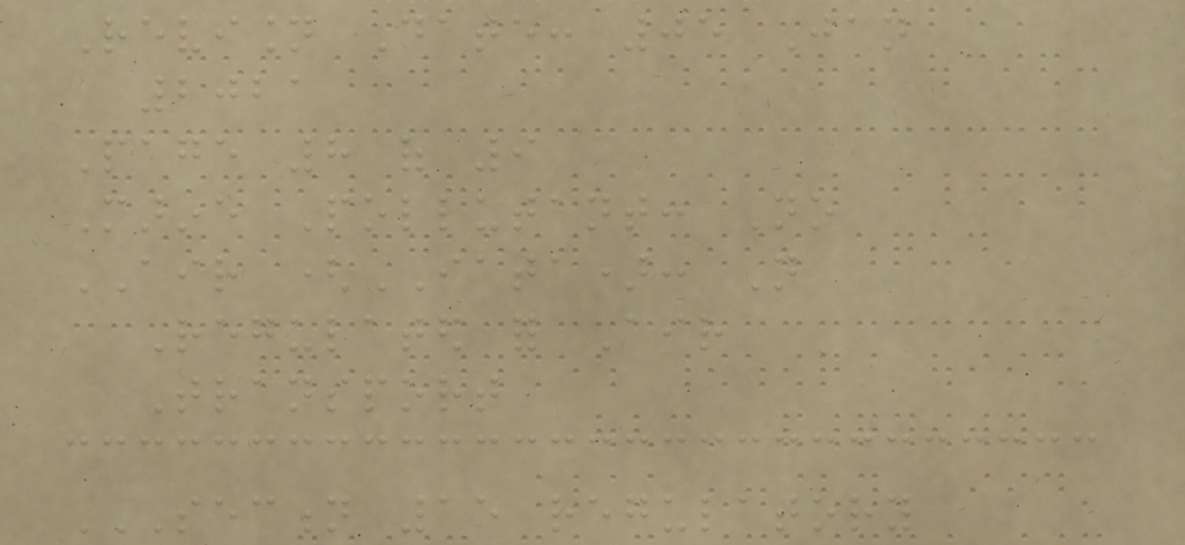Revision Date: 05 Jan
2021
Page 8 of 9
Marine Pollutant: No
AIR (IATA): Not
Regulated for Air
Transport
SECTION 15 REGULATORY
